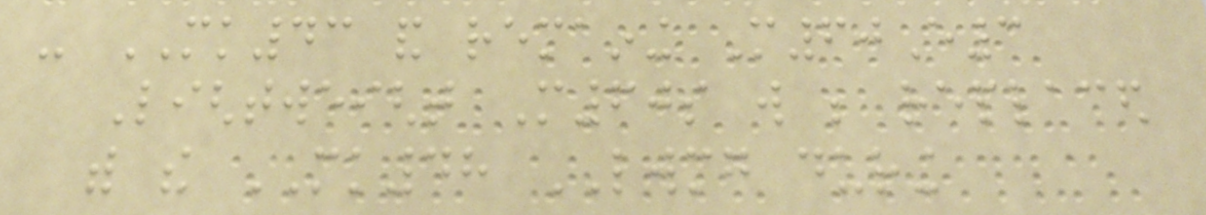- MK43 and remaining M60E3
Lightweight M60s will be replaced
with the MK48 LWMG during
